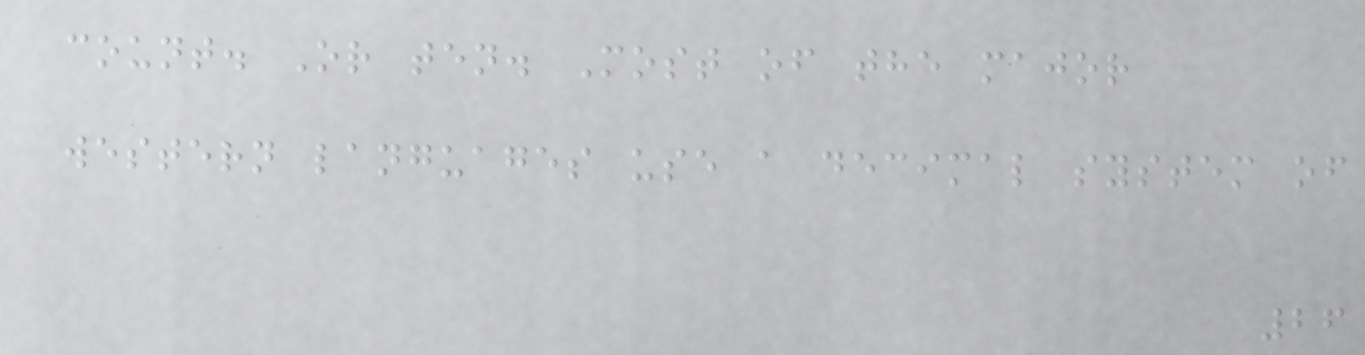count. Or ten. Most of the major
western languages use a decimal system of
26
